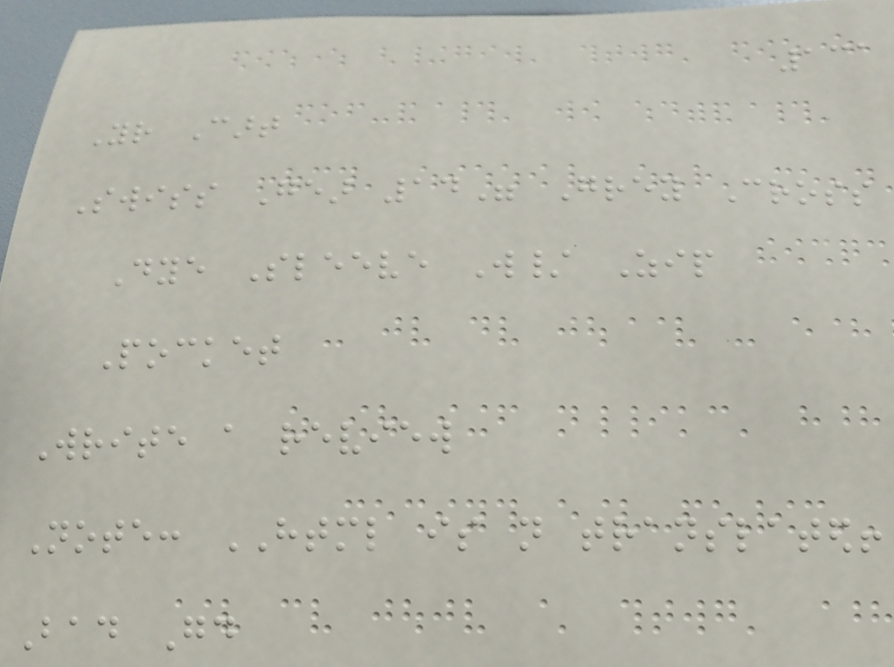131
Your Cart
Swiss Gear 14" Grey Cross
Dye Sleeve W/ Zip
Pocket
Write a review
Note: HTML is not translated!
Bad Good
